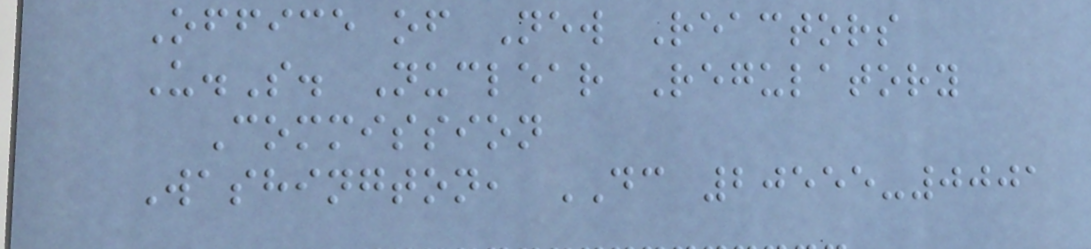Office of New Reactors
U.S. Nuclear Regulatory
Commission
Washington, DC 20555-0001
